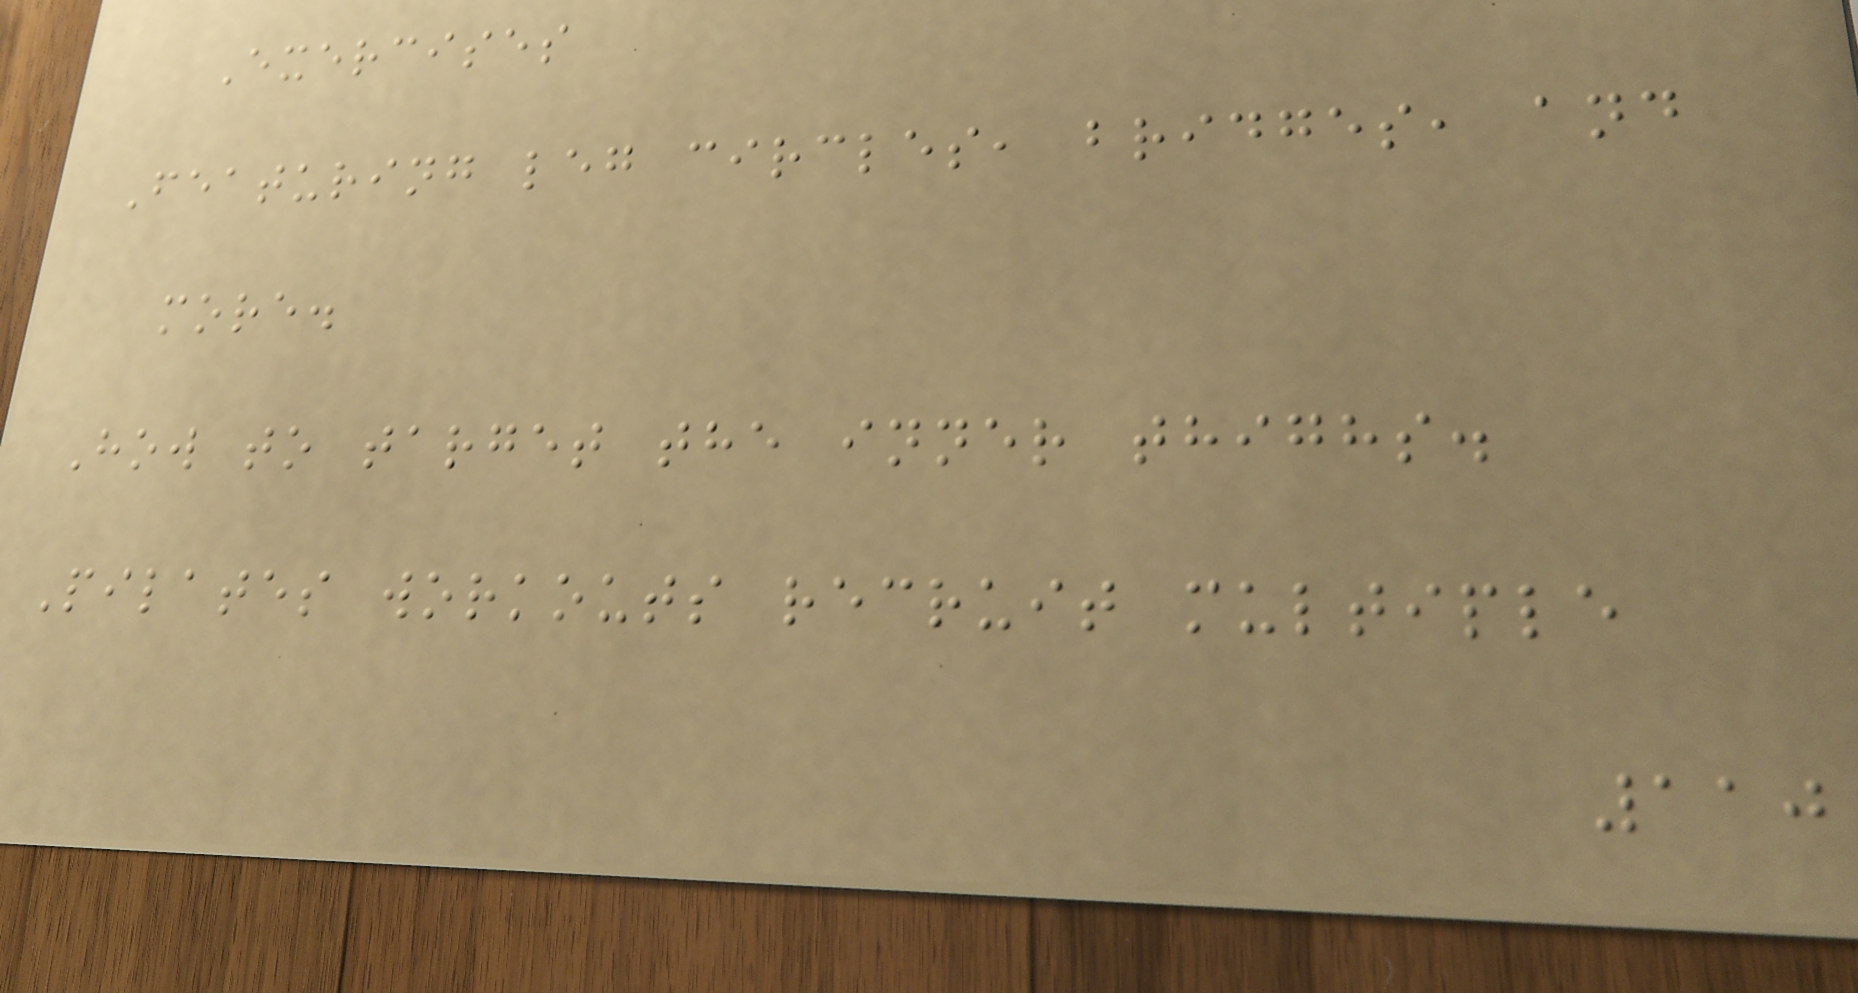Exercises
Featuring leg circles, bridges, and
more.
How to target the inner thighs.
Pilates workouts recruit multiple
110
